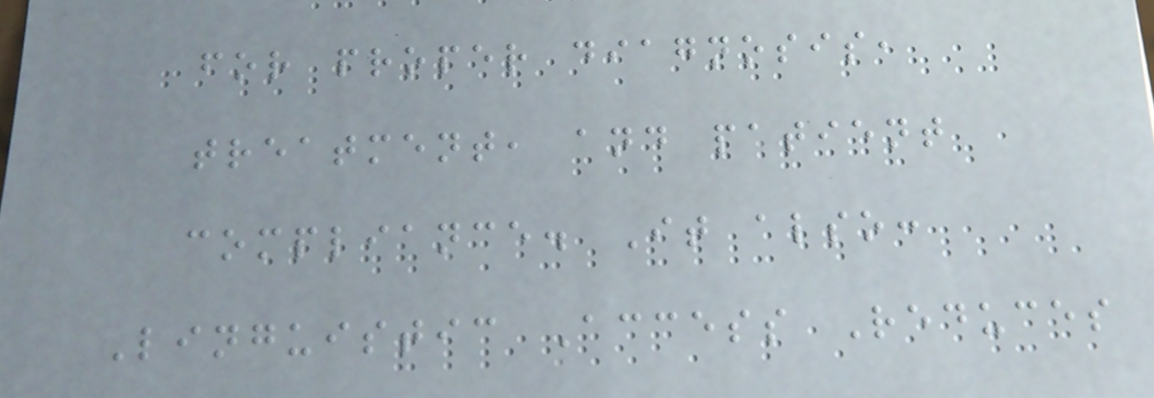for proper diagnosis,
treatment, and patient
compliance. It also:
Linguistic Access Reduces
